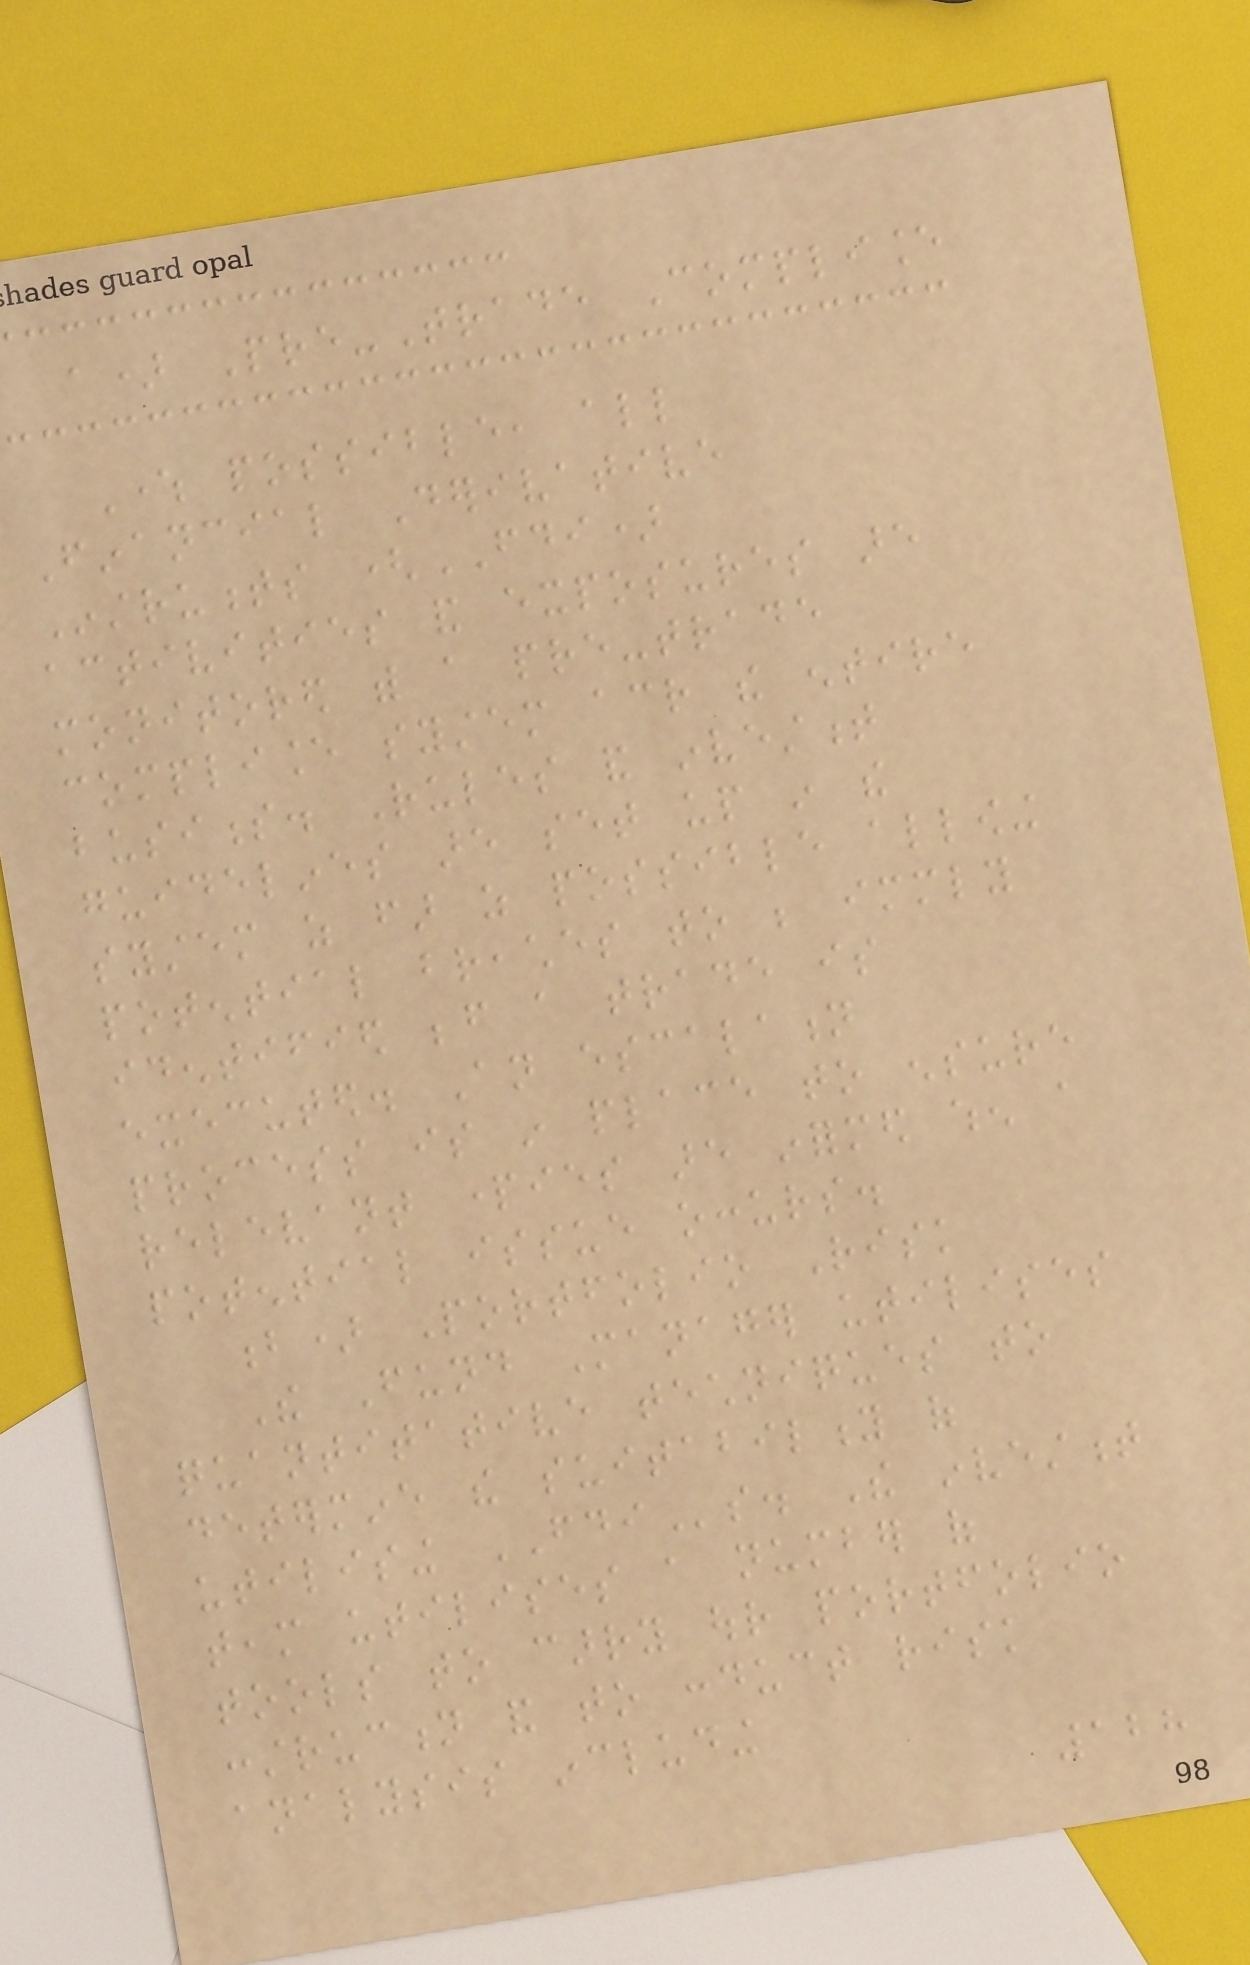a) Pre-Trade Compliance
Where possible, all
Financial Derivative
Instruments (FDI)
activities and exposures are
monitored with a pre-trade
compliance system across the entire
business. Rules and investment
guidelines are set up in the
system as far as possible allowing
potential breaches to be immediately
identified before a trade is
executed. An escalation
process is in place to ensure
relevant parties are informed when a
potential issue occurs.
b) Portfolio Risk
The Fund Manager utilises
quantitative techniques to
determine the suitability of
utilising FDIs. The investment
team utilises a number of
tools to carry our portfolio
construction and to conduct risk
analysis including
128
